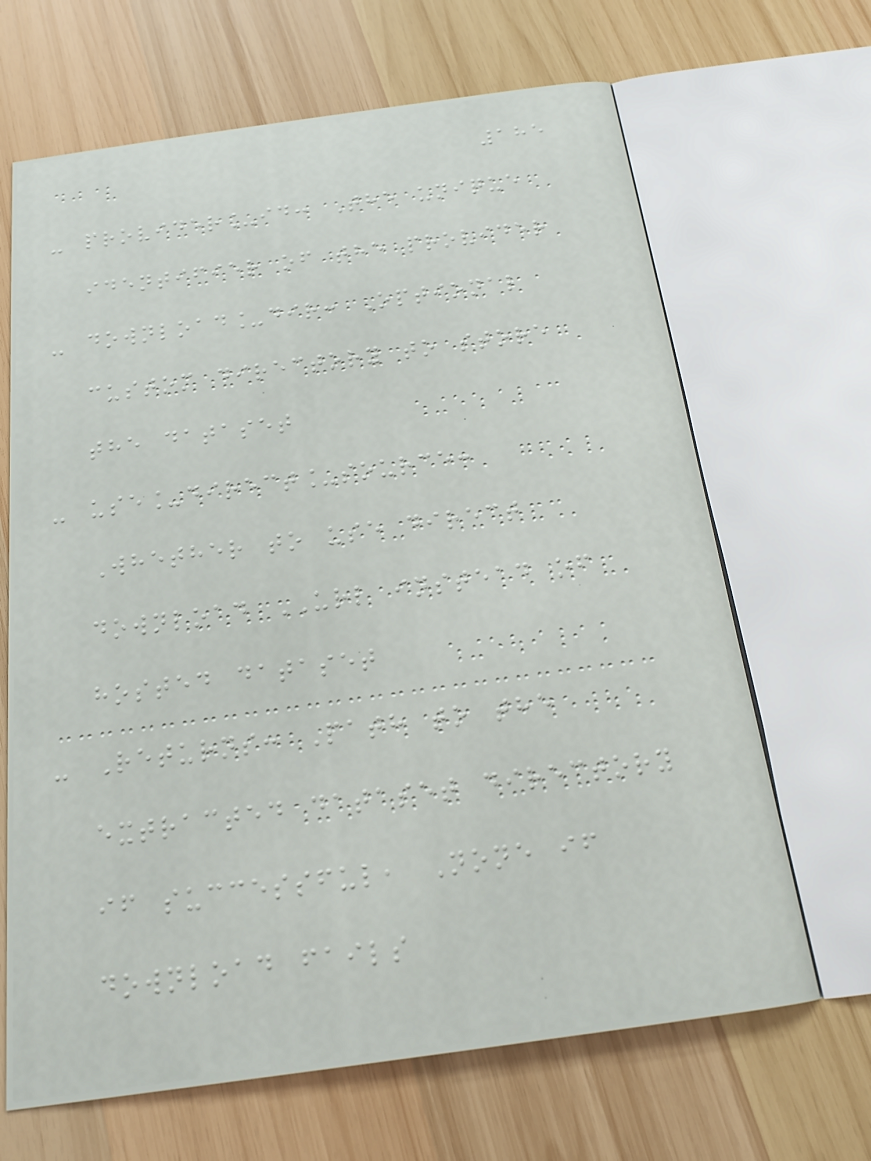185
- provider_id: The unique
identifier of the provider
- download_dir: Optional
custom directory to store
the dataset
- use_direct_source:
Whether to use direct
download URL instead of
hosted dataset
- Returns: Path to the
extracted dataset directory
if successful, None if
download fails
